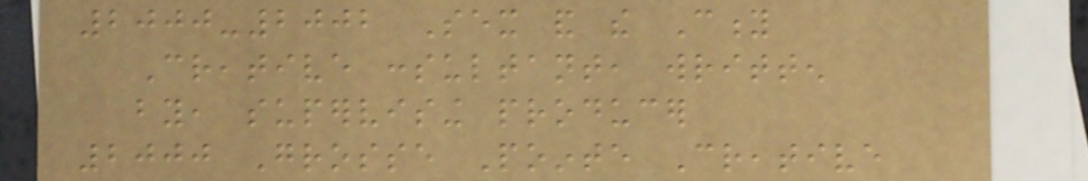2000-2002 Sex and the City
Creative consultant, written
by, supervising producer
2000 Grosse Pointe Creative
